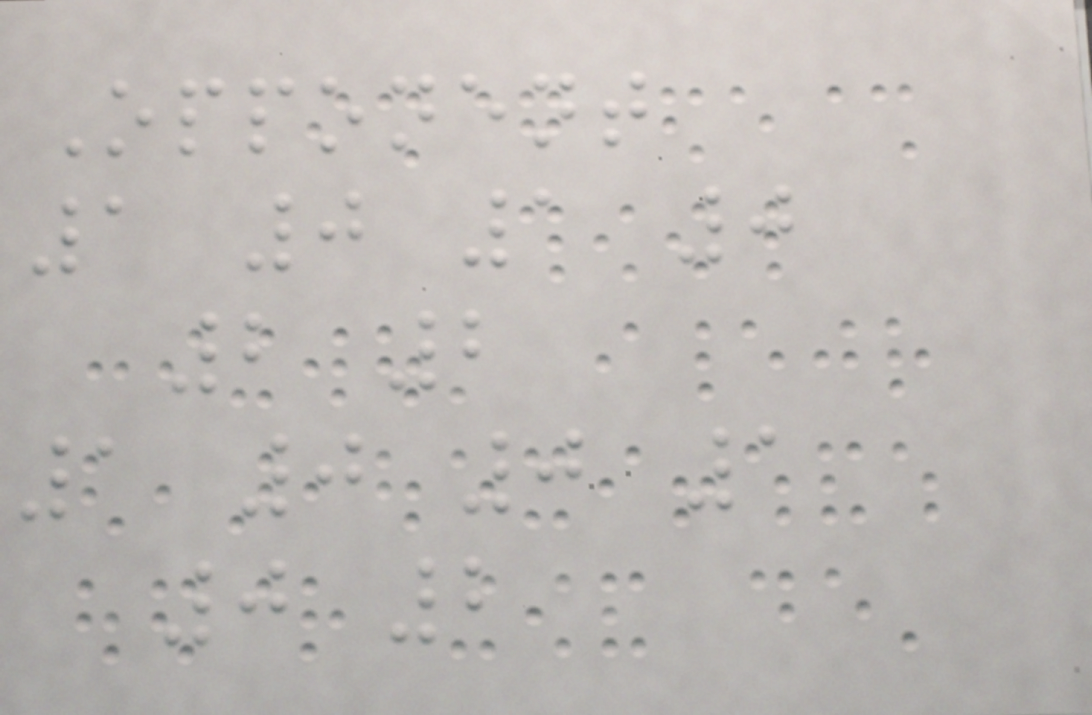Opponent
1 0 1 0
2 2
1 0 0 1
0 2
